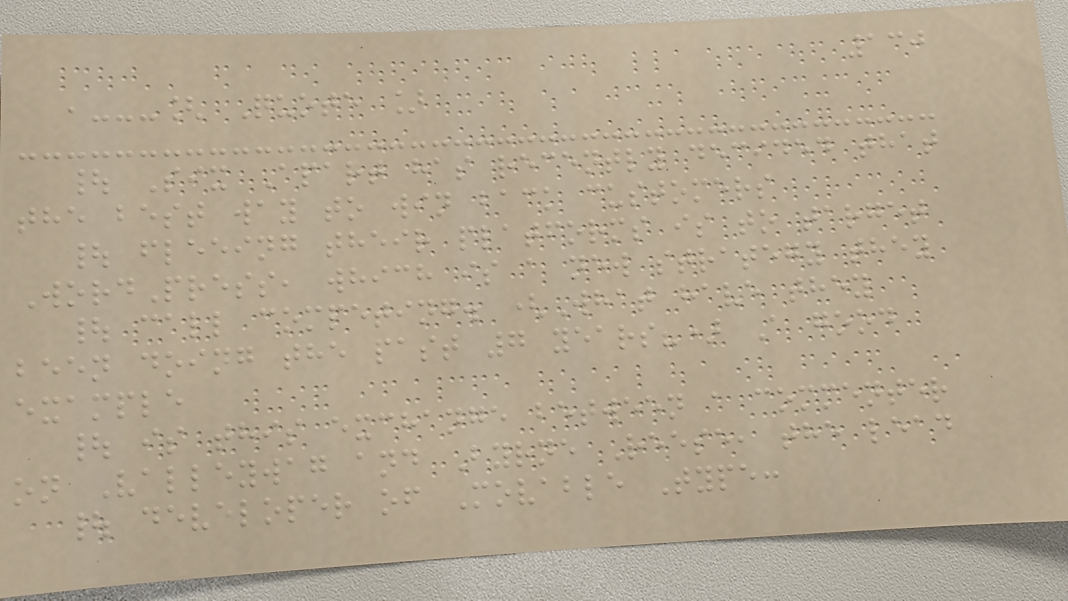130
,---[ Quote ]
| Six Apart has recently decided that
the best way to win back customers
| fleeing their platforms is to target
WordPress, which is a new strategy they
| call competing. (What have they
been doing the past 7 years?) A good
example
| is this exchange between a commenter
on Valleywag and Byrne Reese, the lead
| developer of Movable Type:
